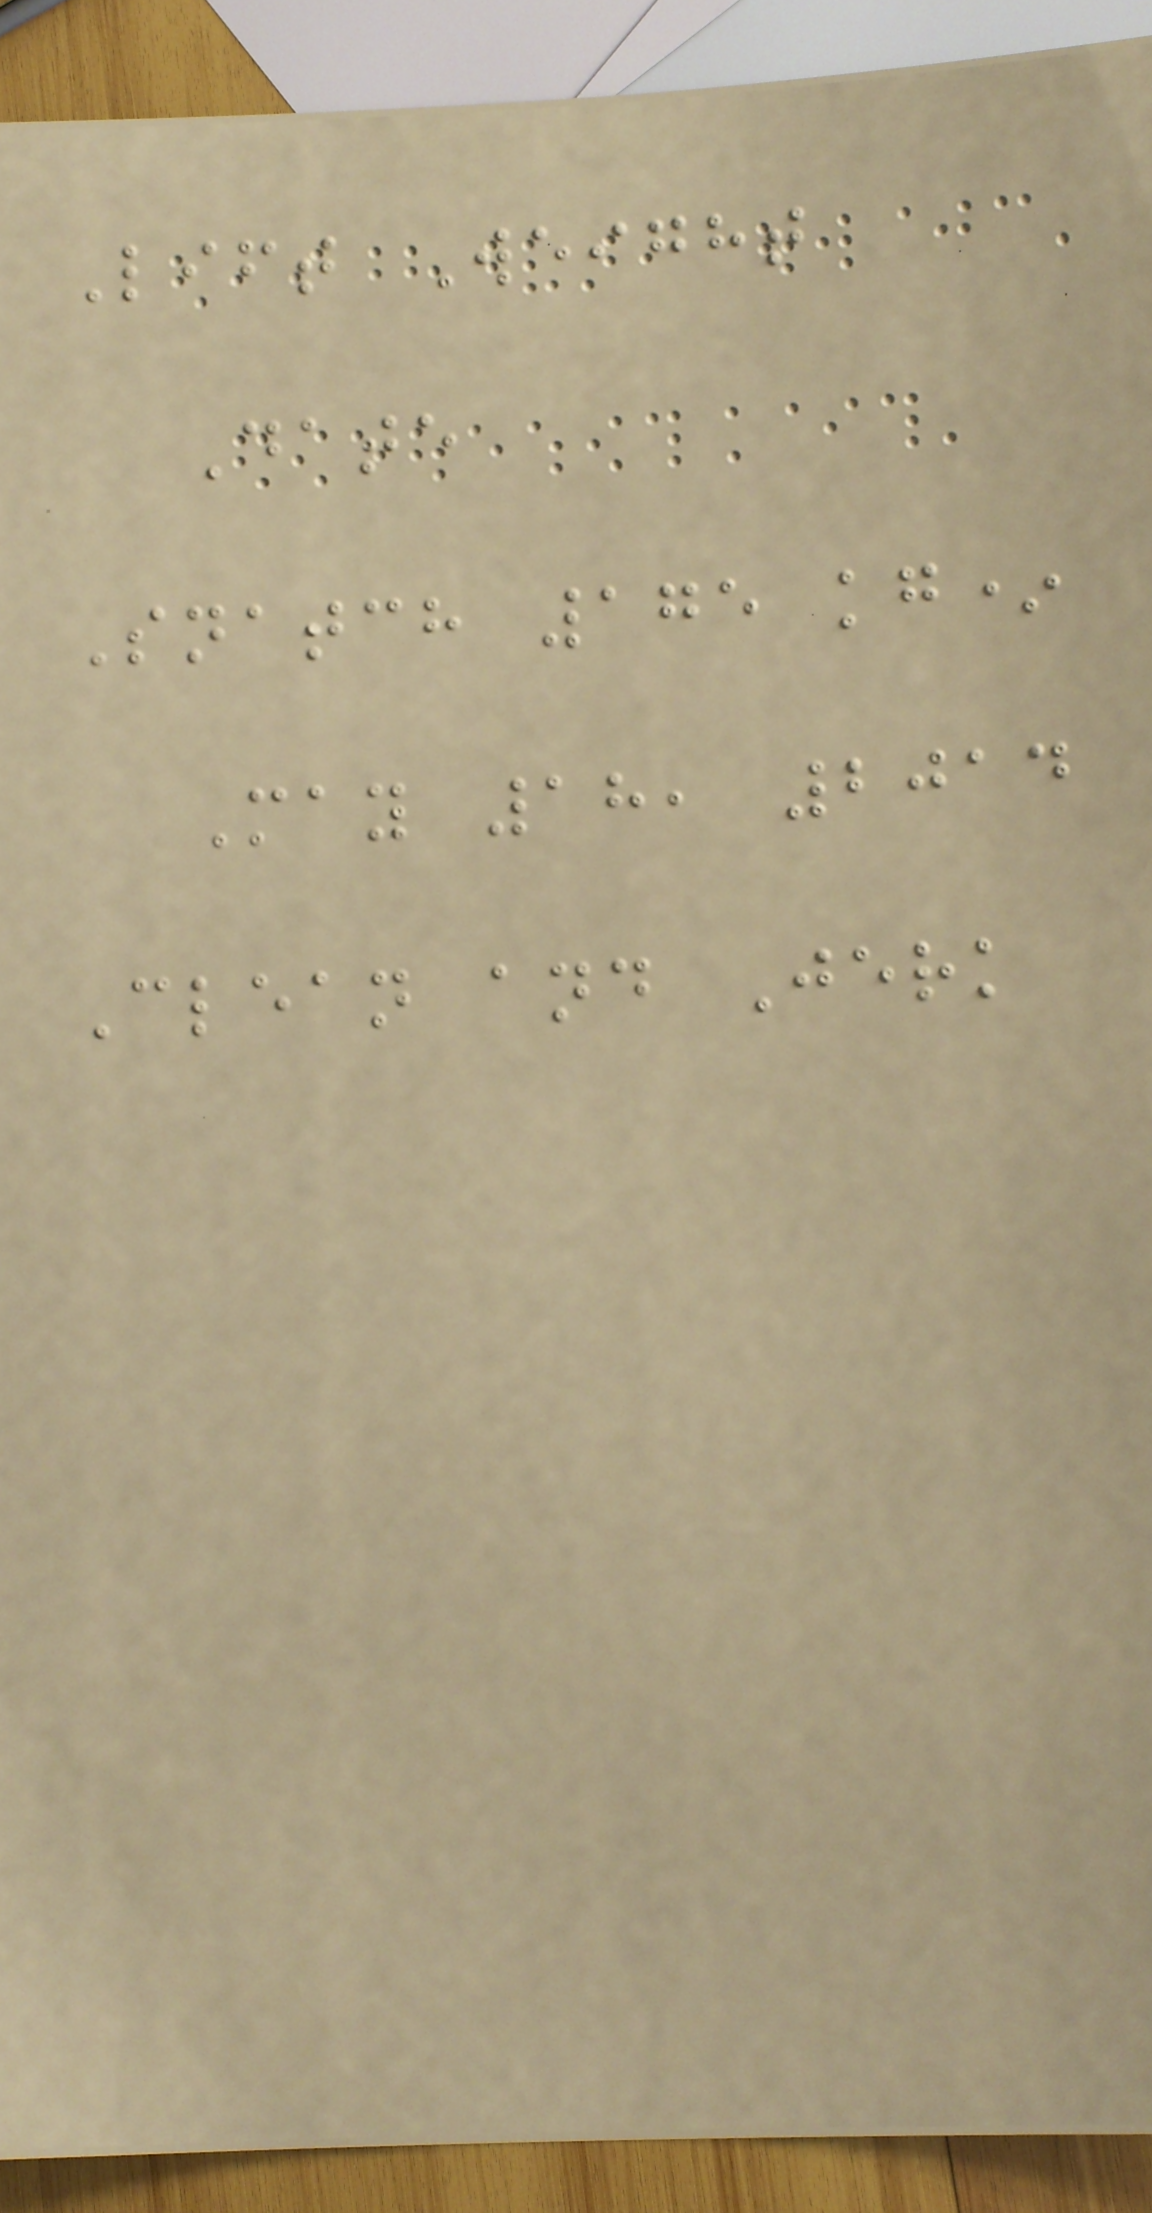Lift Weight
Date
Snatch 175 kg*
May 18, 2014
Clean and Jerk
